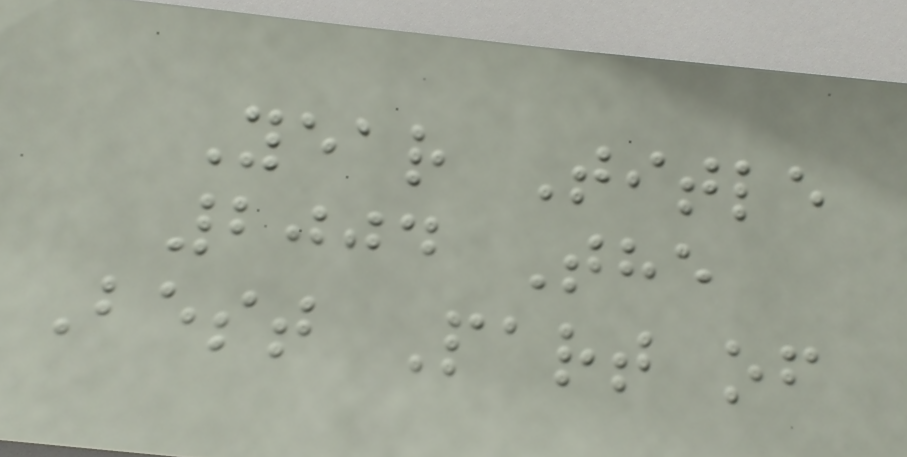Year Title
2004 The
Best Part of
